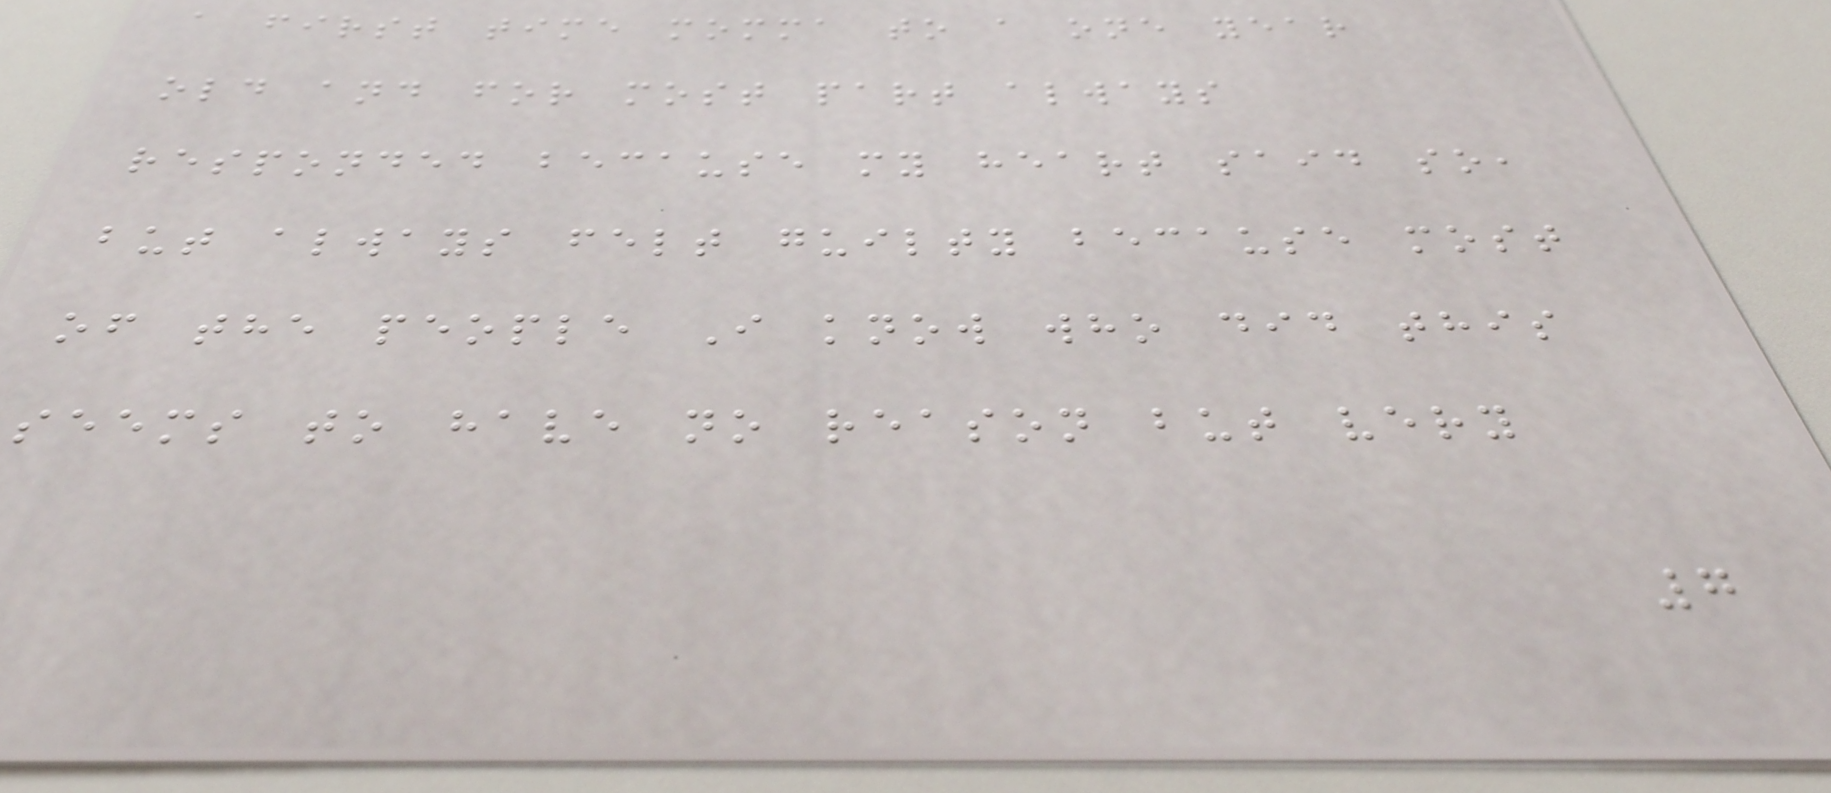a first time momma to a one year
old and for most part always
responded because my heart said so,
but always felt guilty because most
of the people I know who did this
seems to have no reason but very
7
